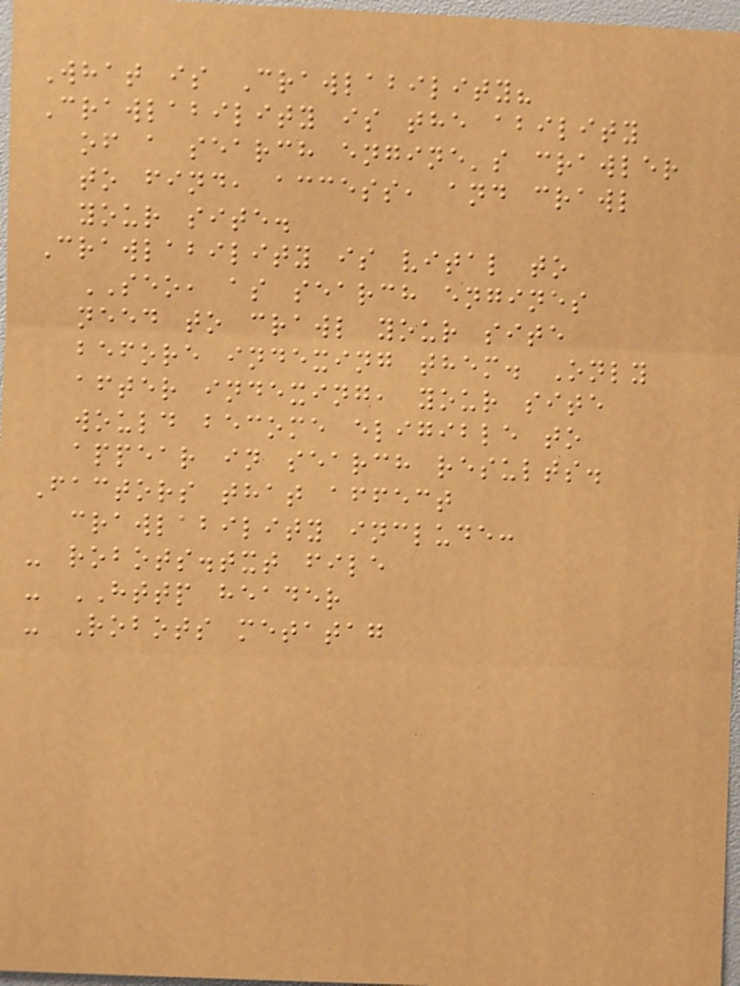What is Crawlability?
Crawlability is the ability
of a search engine's crawler
to find, access, and crawl
your site.
Crawlability is vital to
SEO, as search engines
need to crawl your site
before indexing them. Only
after indexing, your site
would become eligible to
appear in search results.
Factors that affect
crawlability include:
- robots.txt file
- HTTP header
- Robots metatag
